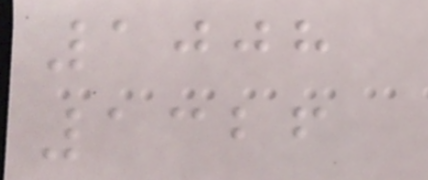1008
1326
